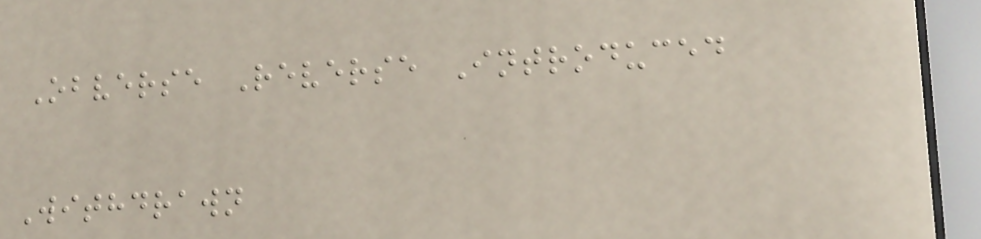Obverse Reverse Introduced
Withdrawn
